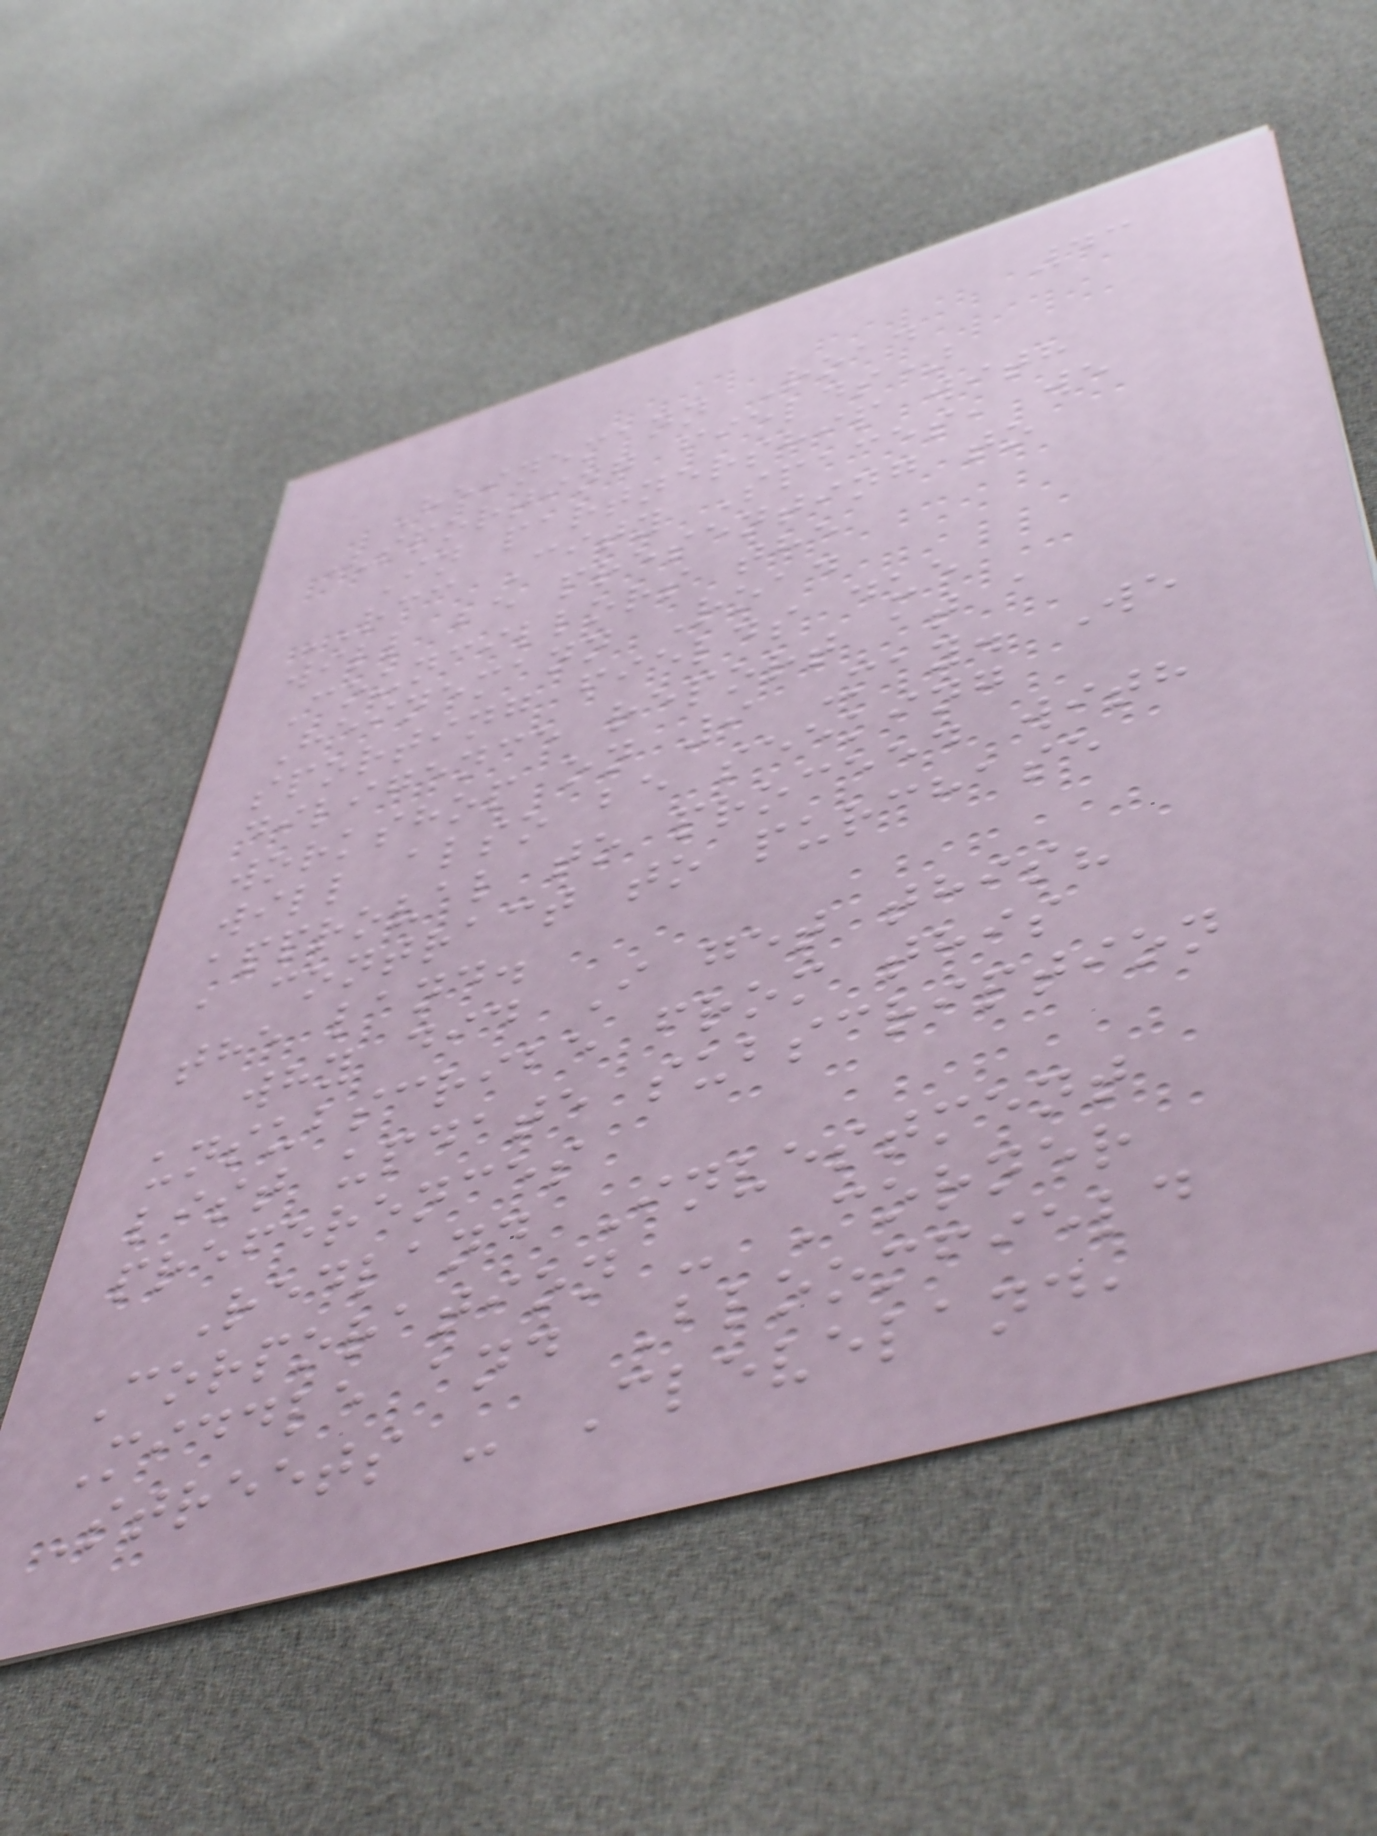43
Heinemann Road
(sporting fields)
In partnership with
RCC City Spaces, we
will be presenting to
Councillors the
Heinemann Road
sporting fields due
diligence report at a
workshop on 9 May. We
will also be seeking
approval to proceed with
a contract to purchase
the land.
why did I get this?
unsubscribe from this
list update subscription
preferences
Redland Investment
Corporation - Corner
Middle and Bloomfield
Streets - Cleveland,
